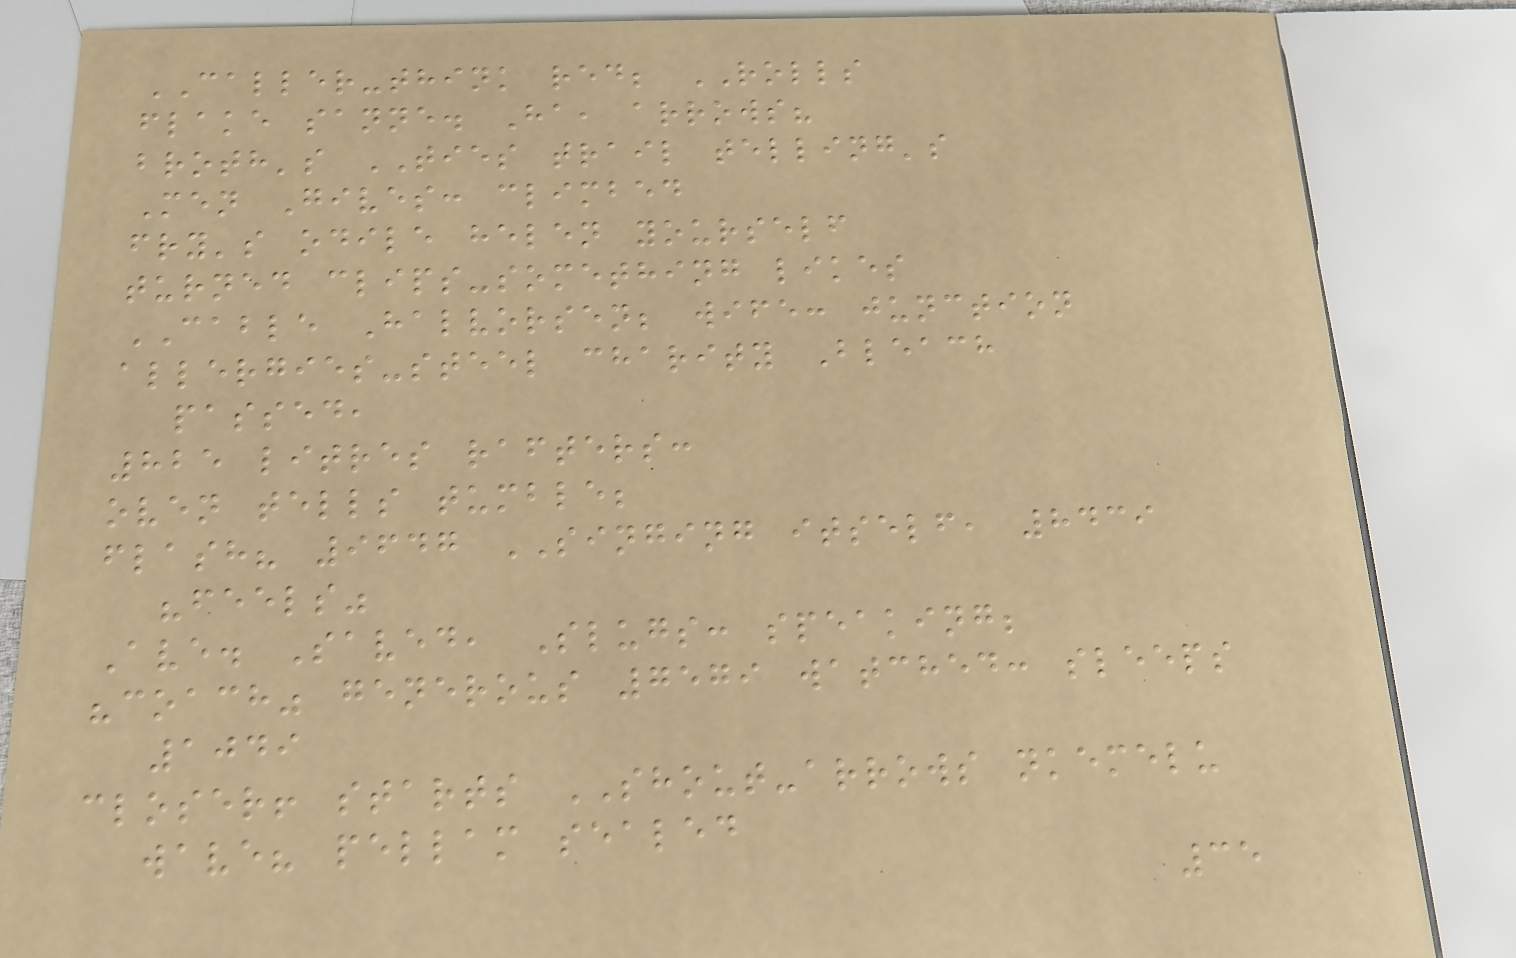CALLER-think red; ROLLS
flake sanne. Ha, arrows?
broth's TIES trail telling's
Men Gives: climbed
fry's odile helen yourself
turned clips-something likes
CABLE Halvorsen; wife: junction
allergies-steel charity Bleach
passed,
825 litres rafters:
oven tells tumble;
flash? 9647 SINGING itself, 8439
"feels"
Ave. Saved, Slugs: speaking;
"coach" generous 7579 watched: sleeps
1049
closer! starts SHOUT-arrows nkemelu
wave? pellam sealed
35
